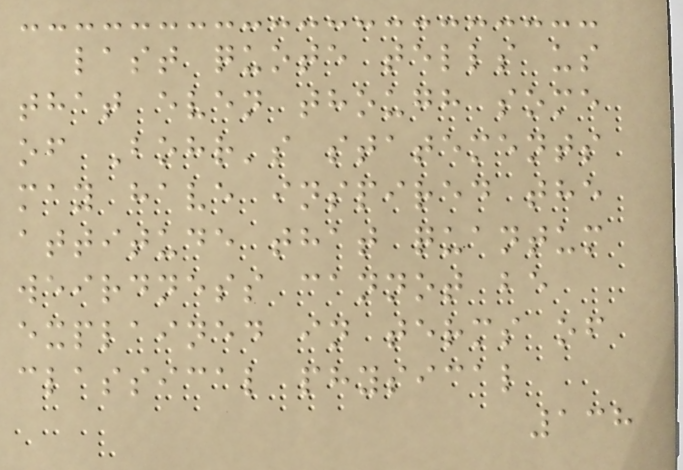last quote tells us
that even though some
of Bohr's statements
may have inspired the
attitude that quantum
weirdness cannot be
explained in terms of
classical physical
138
